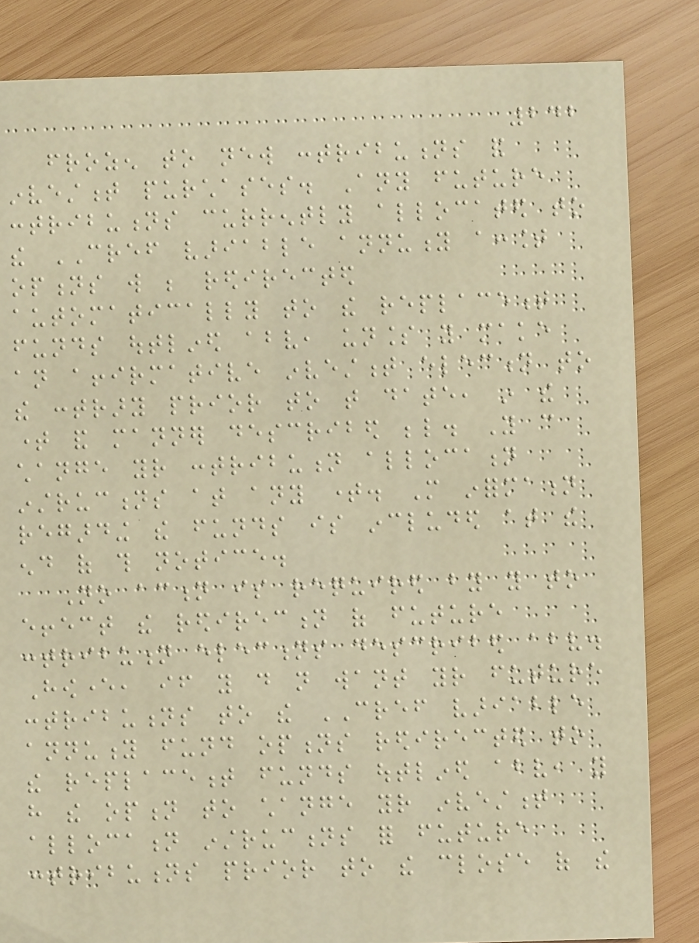242
frozen to new contributions and
investment purchases. Any future
contributions currently allocated to
the CREF variable annuity account
options will be redirected
automatically to the replacement
funds outlined above, unless you make
an affirmative investment election to
the contrary prior to that date, in the
time and manner described below. You can
change your contribution allocation
instructions at any time. More information
regarding the funds is included at the
end of this notice.
No action is required by you to
effect the redirection of future
contribution elections described above.
However, if you do not want your future
contributions to the CREF variable
annuity fund options redirected to
the replacement funds outlined above, you
have the option to change your investment
allocation instructions for future
contributions prior to the close of the
